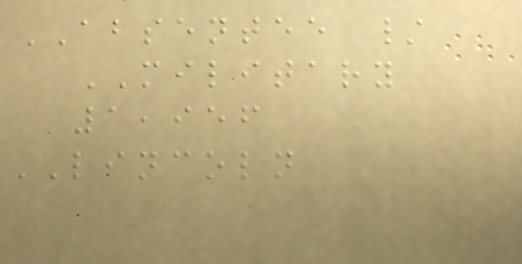ABSENTEE /
MILITARY
1,956
LINCOLN
